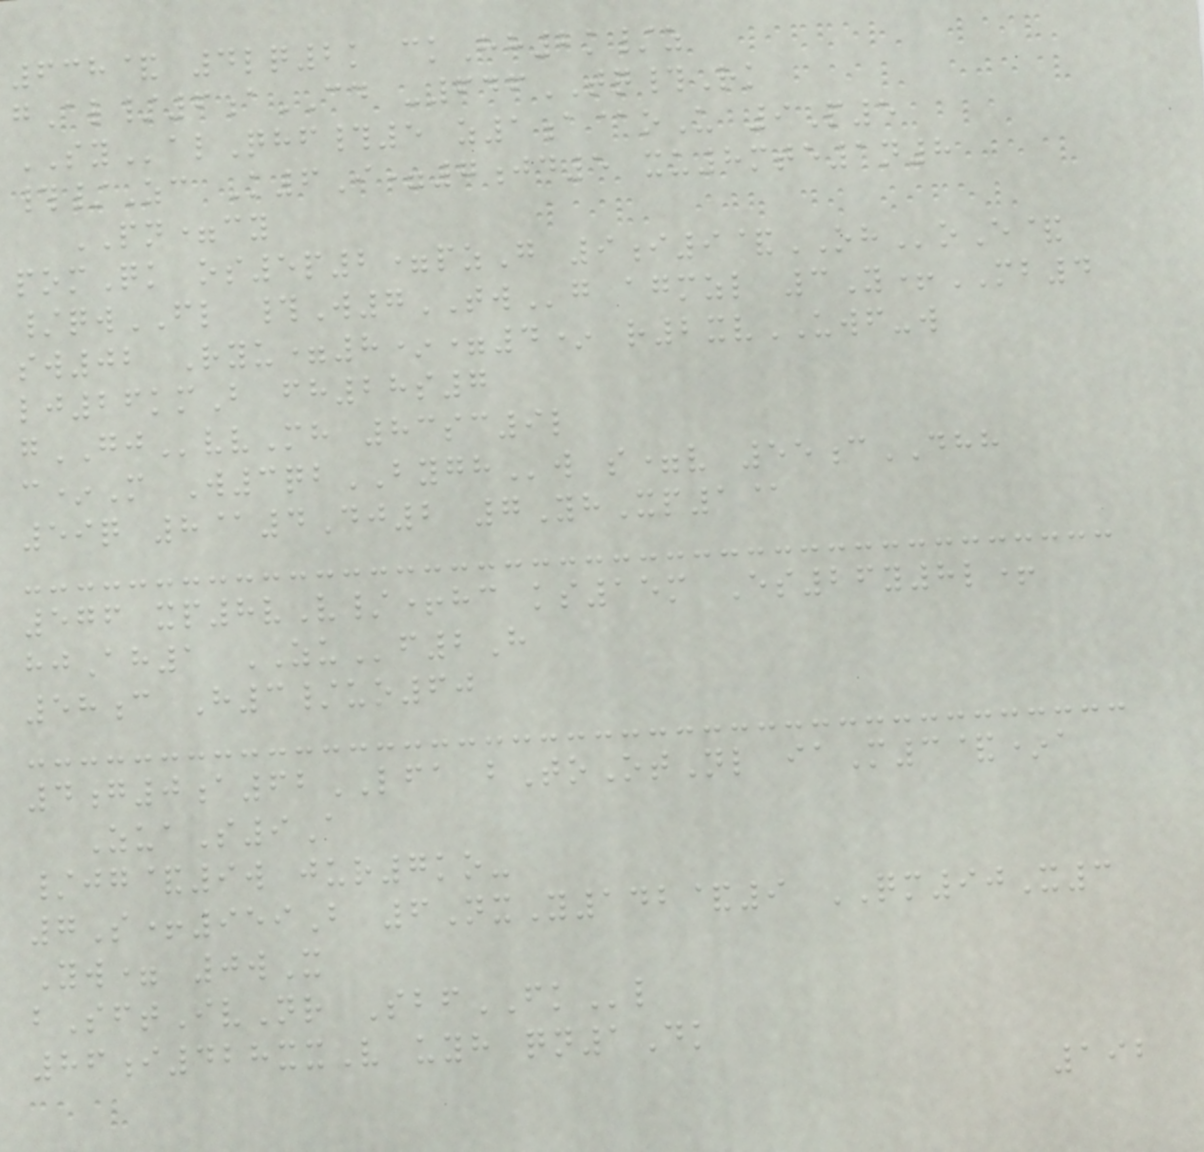638& 4lq2k ckHh2k/z
gAl/6aCD -646TQ#Rk
SYalQhf#5 z1a@oU 9P5
#/Zc K6I=7jd5 xu8mte1n8
PN=cy
pomQk os5p2=pzG 9i9&OHoE&
/qwFL #W7TWg agmzl 3Y+MB4
sw02 Ryu=8*=4* r2xvUWF-w
lj26kmB fh28s7
gGJvvMh 83sc9l
c*M W3qbBYGHw s=v 55cDHH
59q 8@4Dj2 7YhXp1@
576 xp8vV/+hc ks15m Es26y8l+
hjAh1 ZUf2H
58c H3/uo60
4g0a62LFA bToOtNl iaM3&*a
ZuaS9A
/jg&9w jur7ko-
7S+959B 6NxY142&9 QM90X3
Yw= 0wX
bSftIvNr SbfFKl
86i428xxV uyh qn1Dk
192
